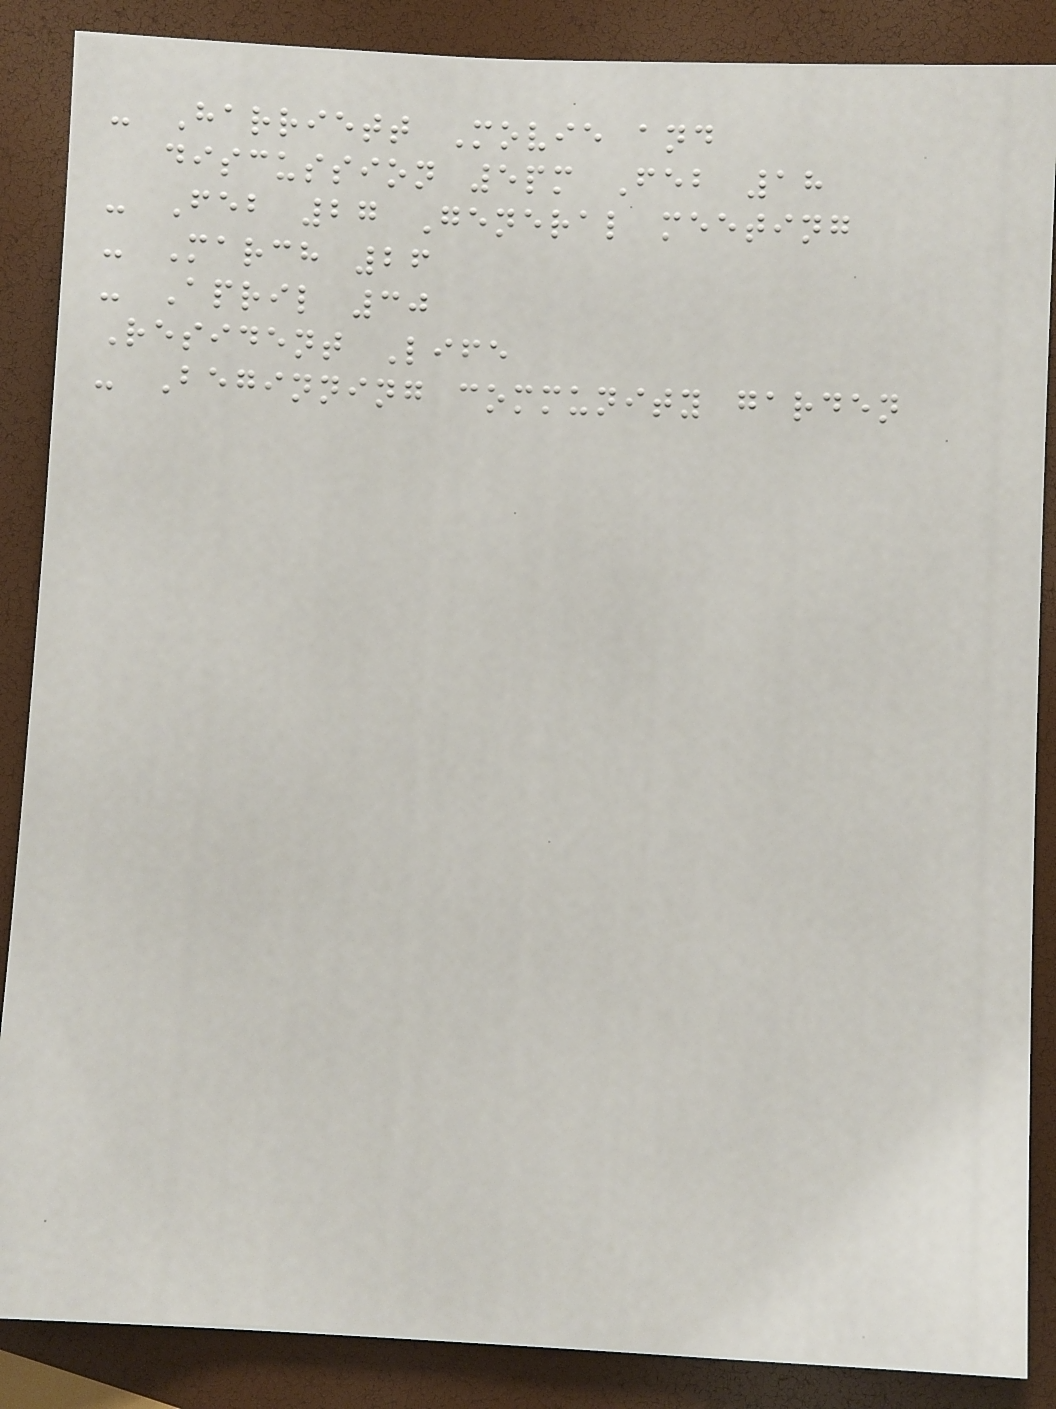- Harriett Movie and
discussion 5pm Feb 18
- Feb 27 General meeting
- March 26
- April 30
Resident Life
- Beginning community garden
